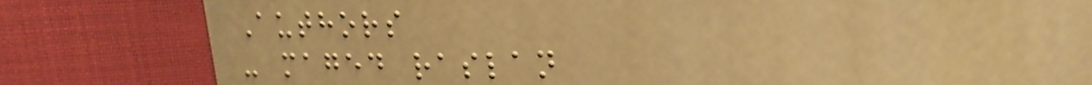Authors
- maged raslan
